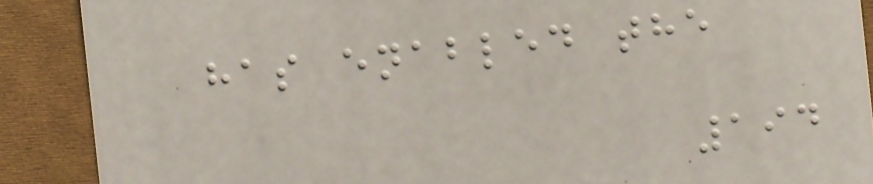has enabled the
194
